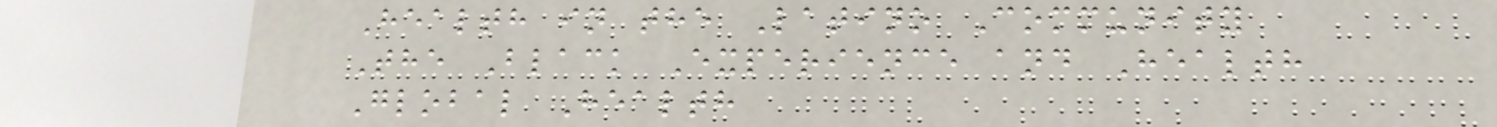Health in the Latino Community
The Black Experience and Health
Global Health
